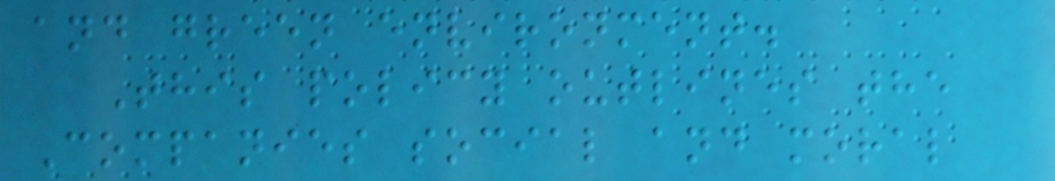and green environment.
This policy outlines the
Companies social and moral
